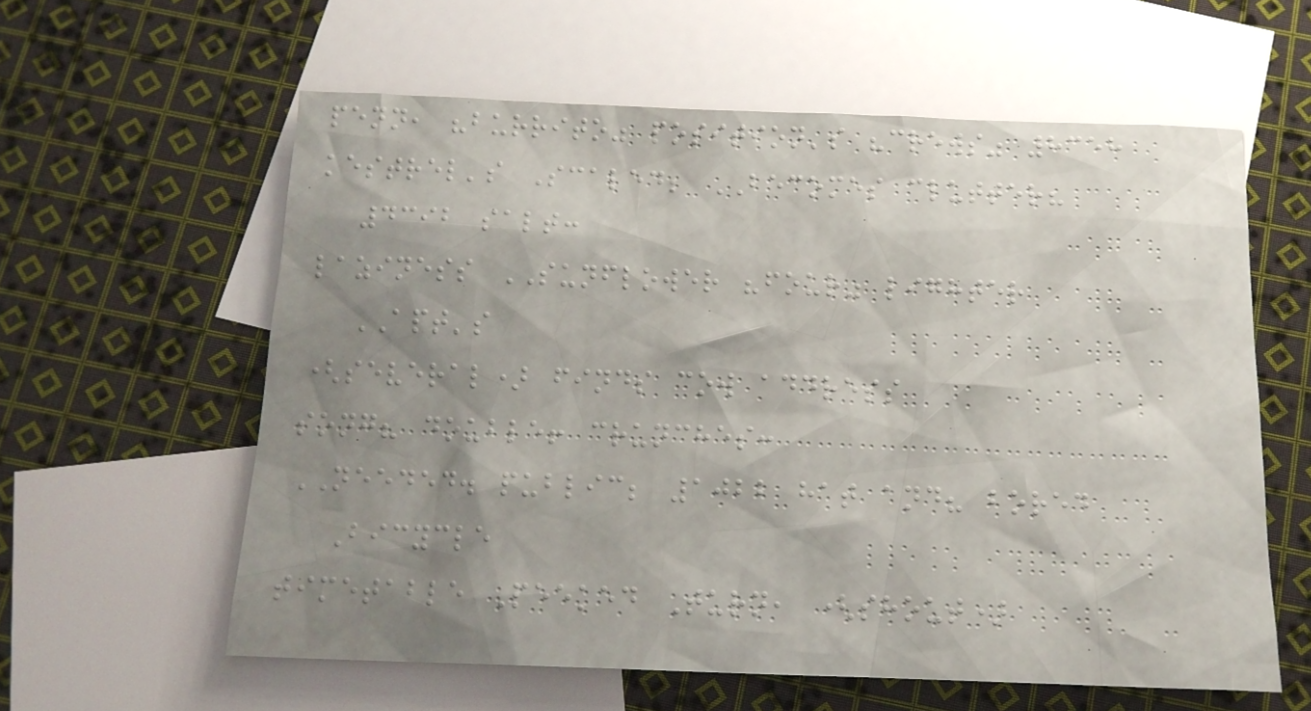penn, "burrito" position's "crews" 8358
kestrel's Scaled; BECOMES clutter?
4392 salt:
laziness SUNFLOWER "four" lighter
APT's
(several) finds cow address
song? double! crunches:
NEEDED. public; 1022 hat and? bored
Bicycle
timetable Peeked Turn, (shout)
